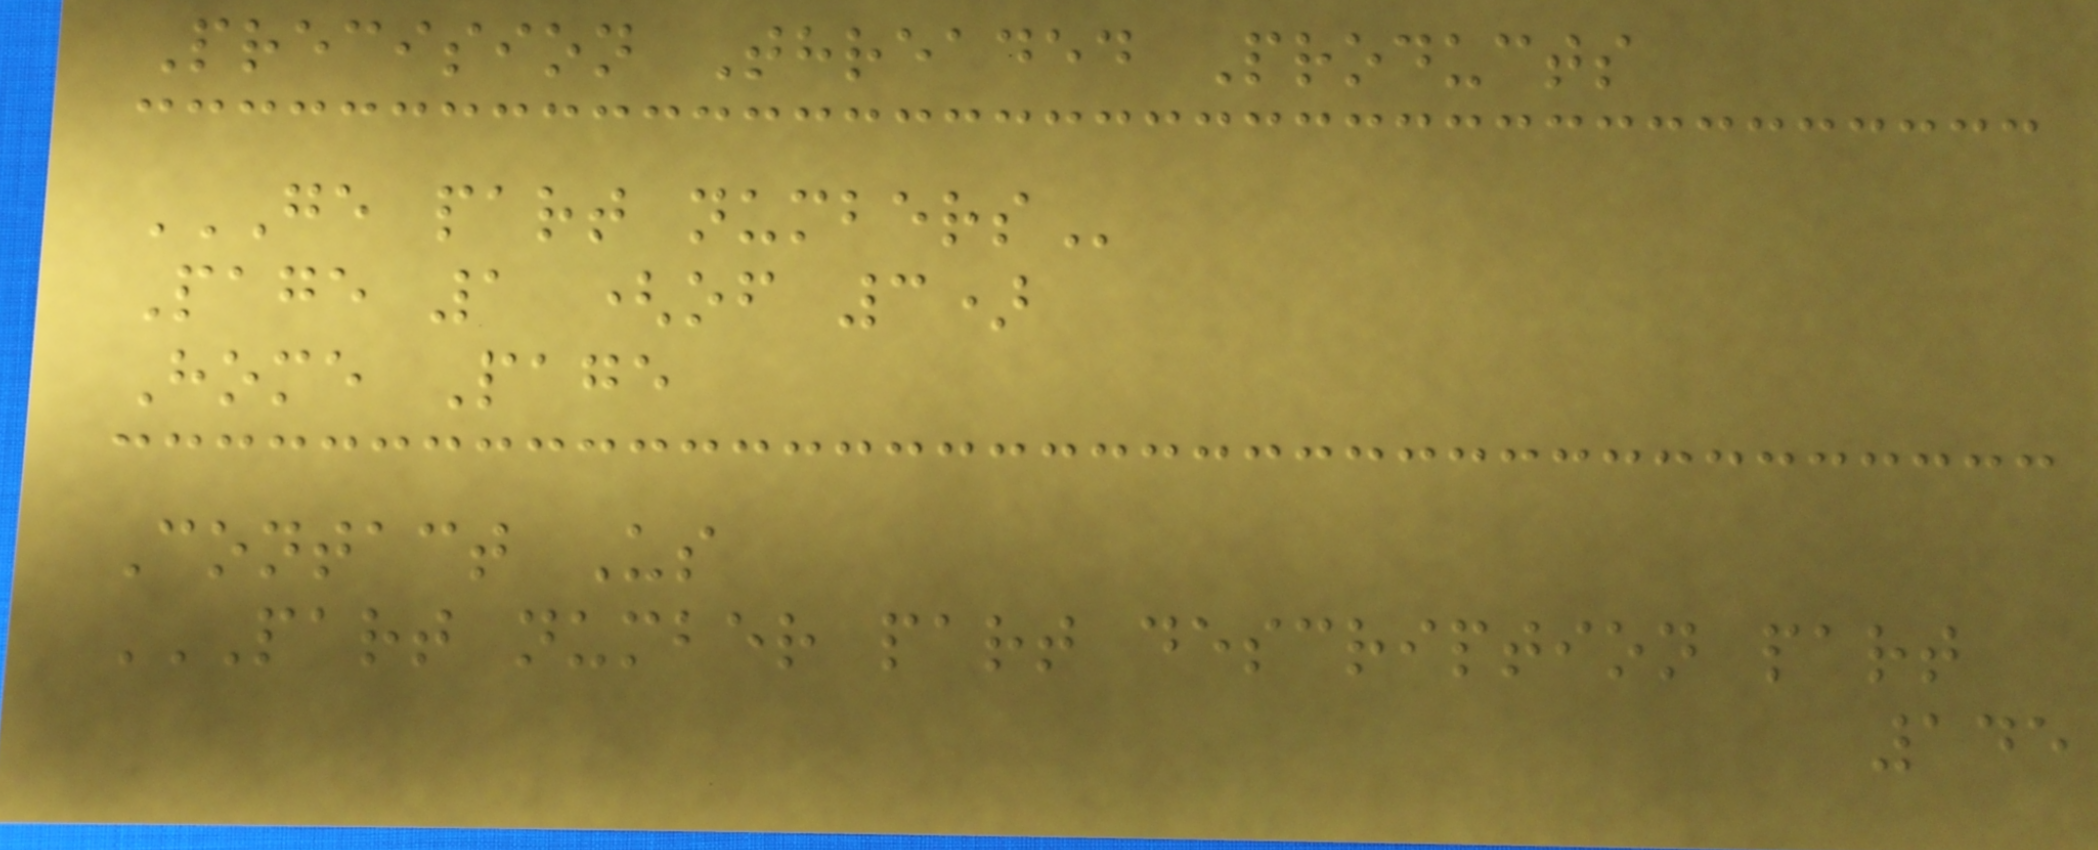Precision Threaded Products
GE PART NUMBERS
Page 1 (of 3)
Home Page
Contact Us
PART NUMBER PART DESCRIPTION PART
145
